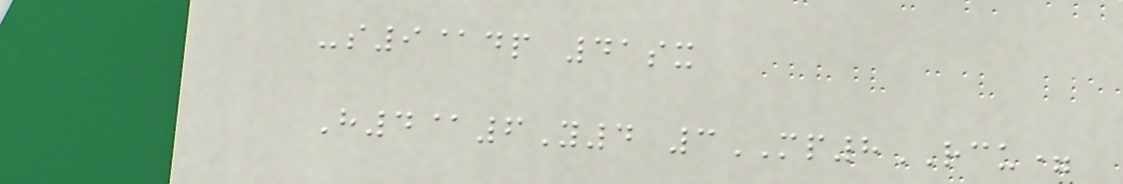-s9@dp 41sx
H4@6Y4 3MP8RCU=
